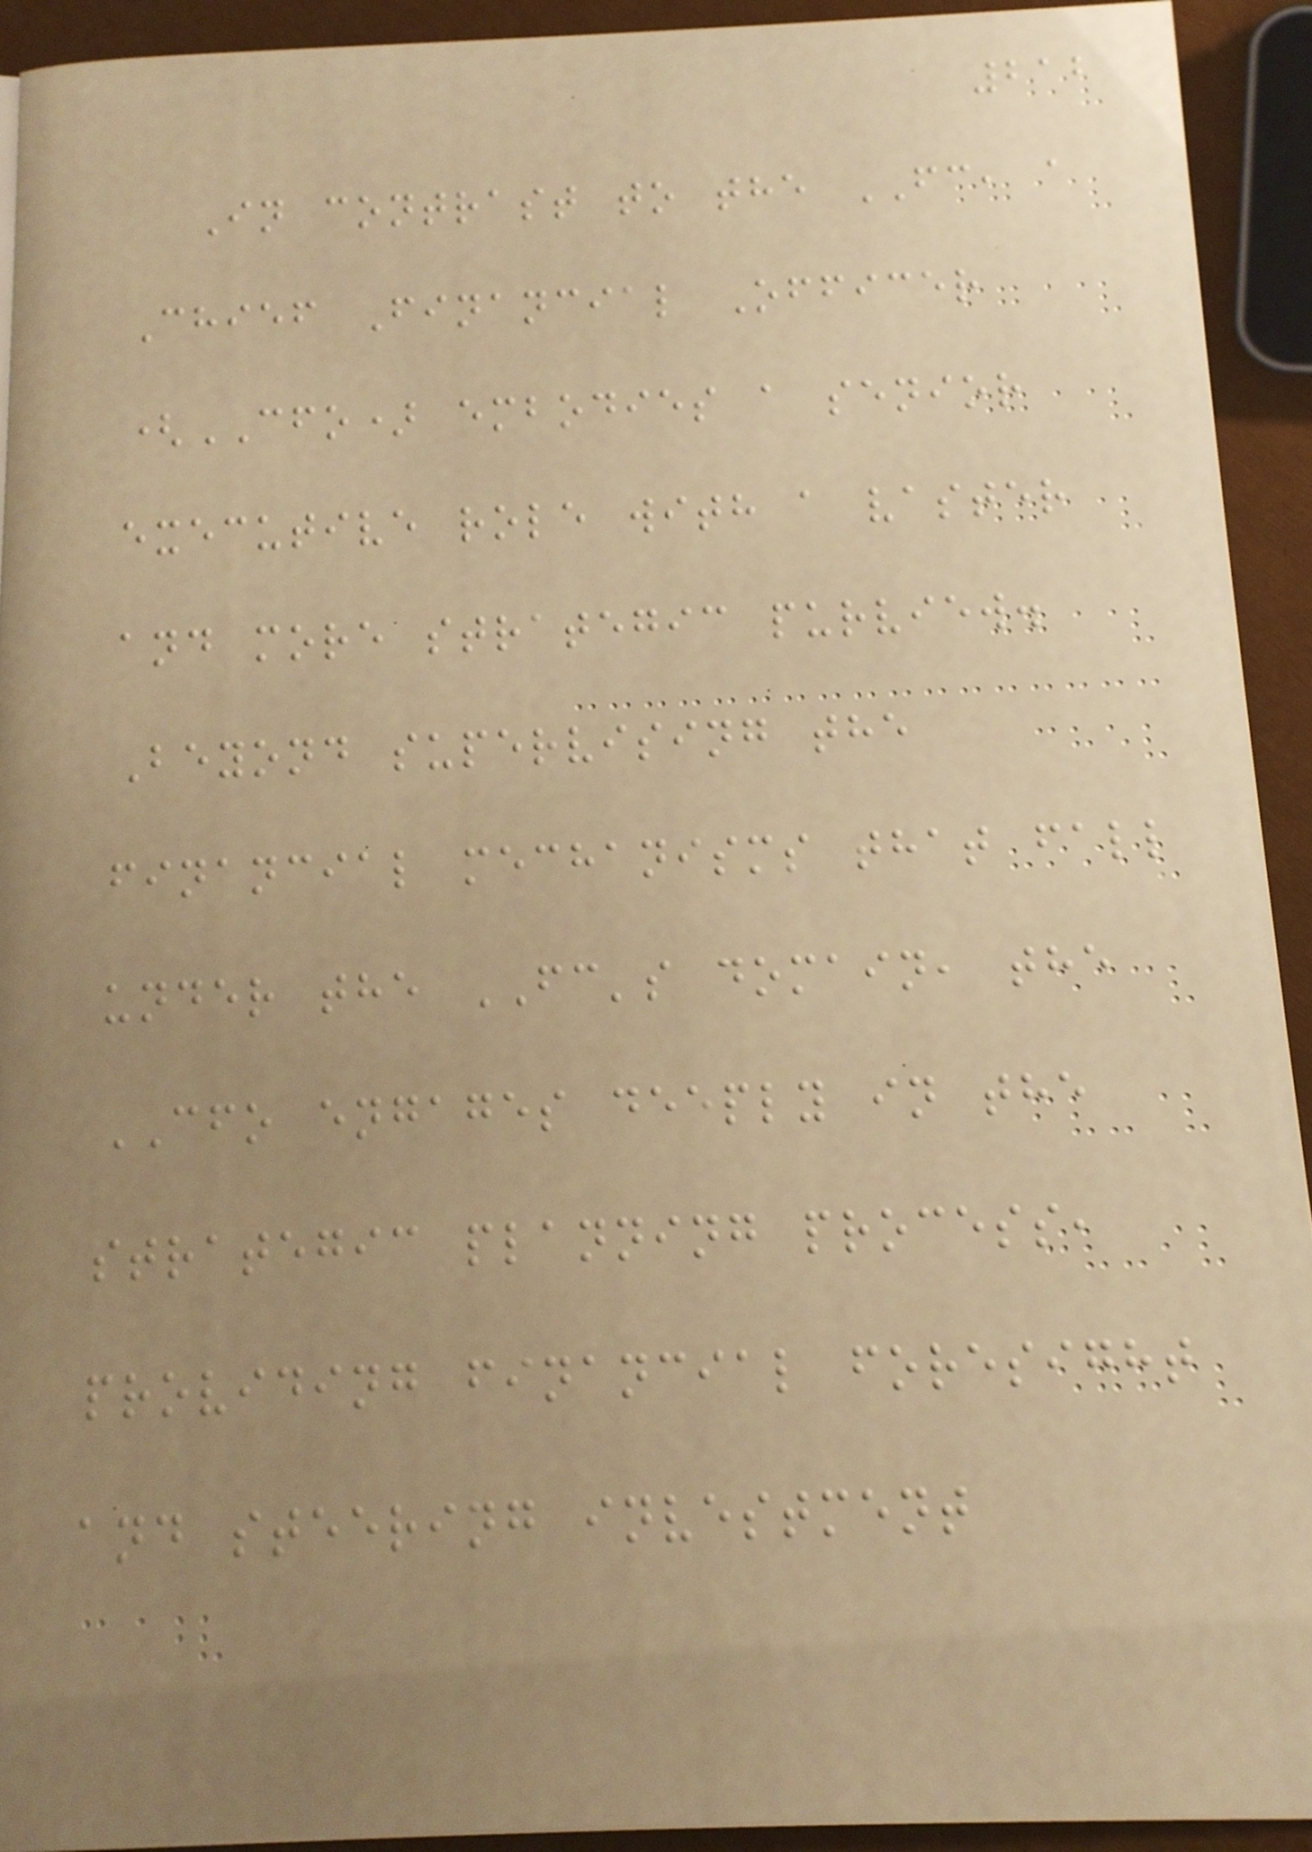212
In contrast to the FC, a
Chief Financial Officer
(CFO) embodies a senior
executive role with a vaster
and more strategic purview.
Beyond supervising the
financial mechanisms that fall
under the FC's domain, the
CFO engages deeply in the
strategic planning process,
providing financial foresight
and steering investment
